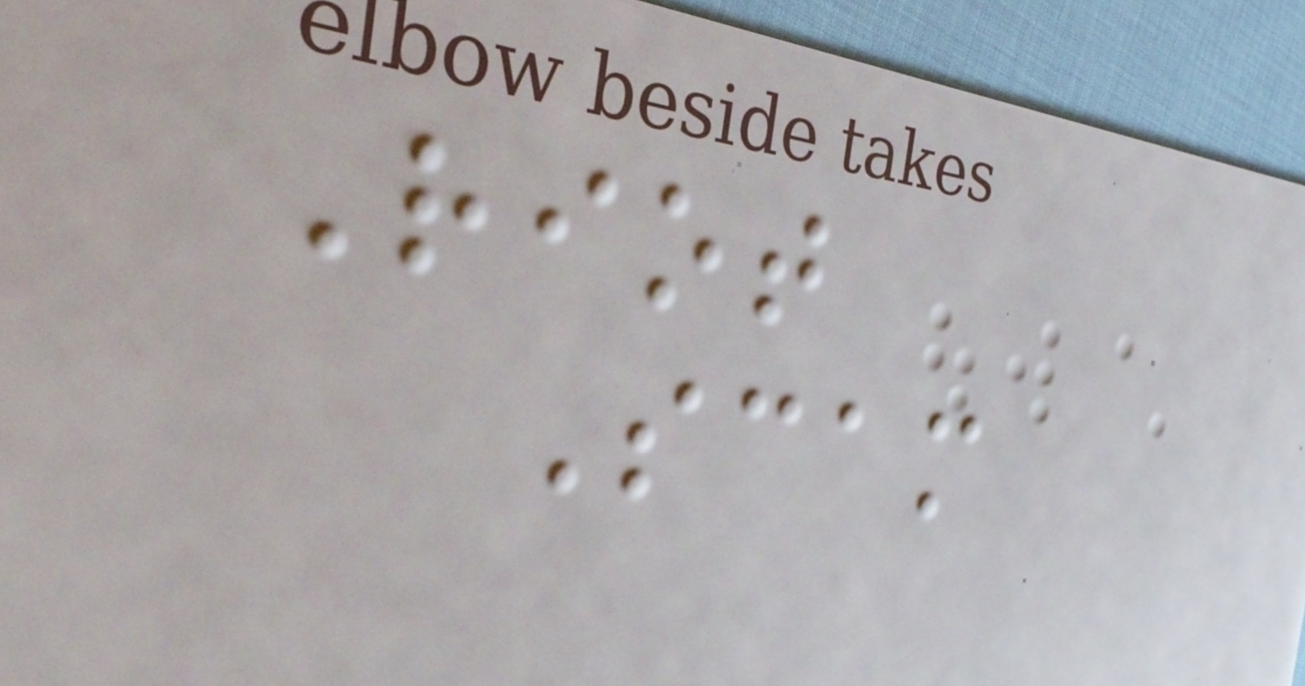Riot
Scam
